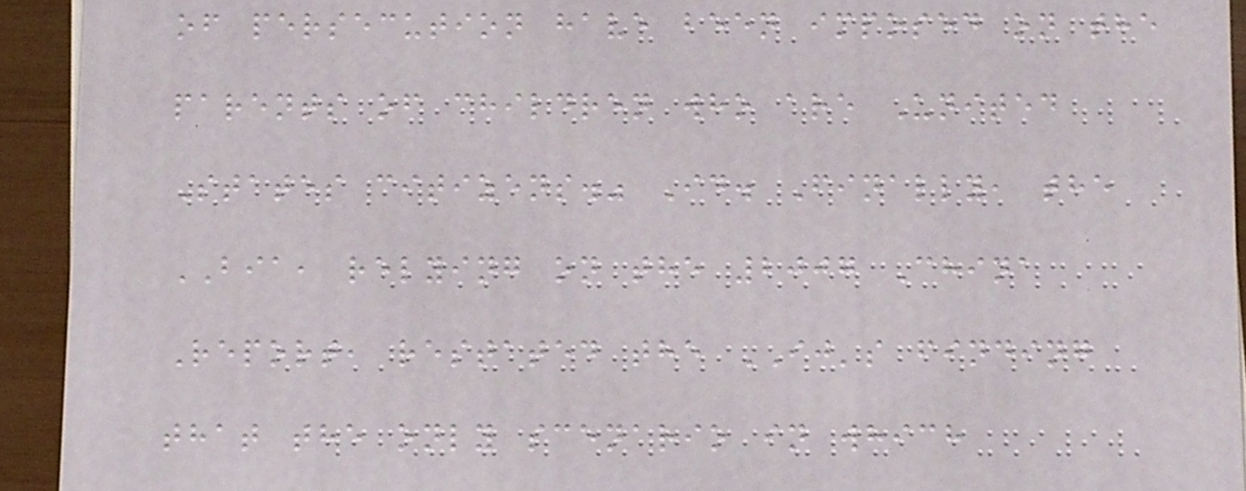of persecution have been imposed on the
parents of children who are United
States citizens." Id. Finally, the
BIA, relying on the 2007 China
Report, restated the IJ's finding
that the only scenario in which
